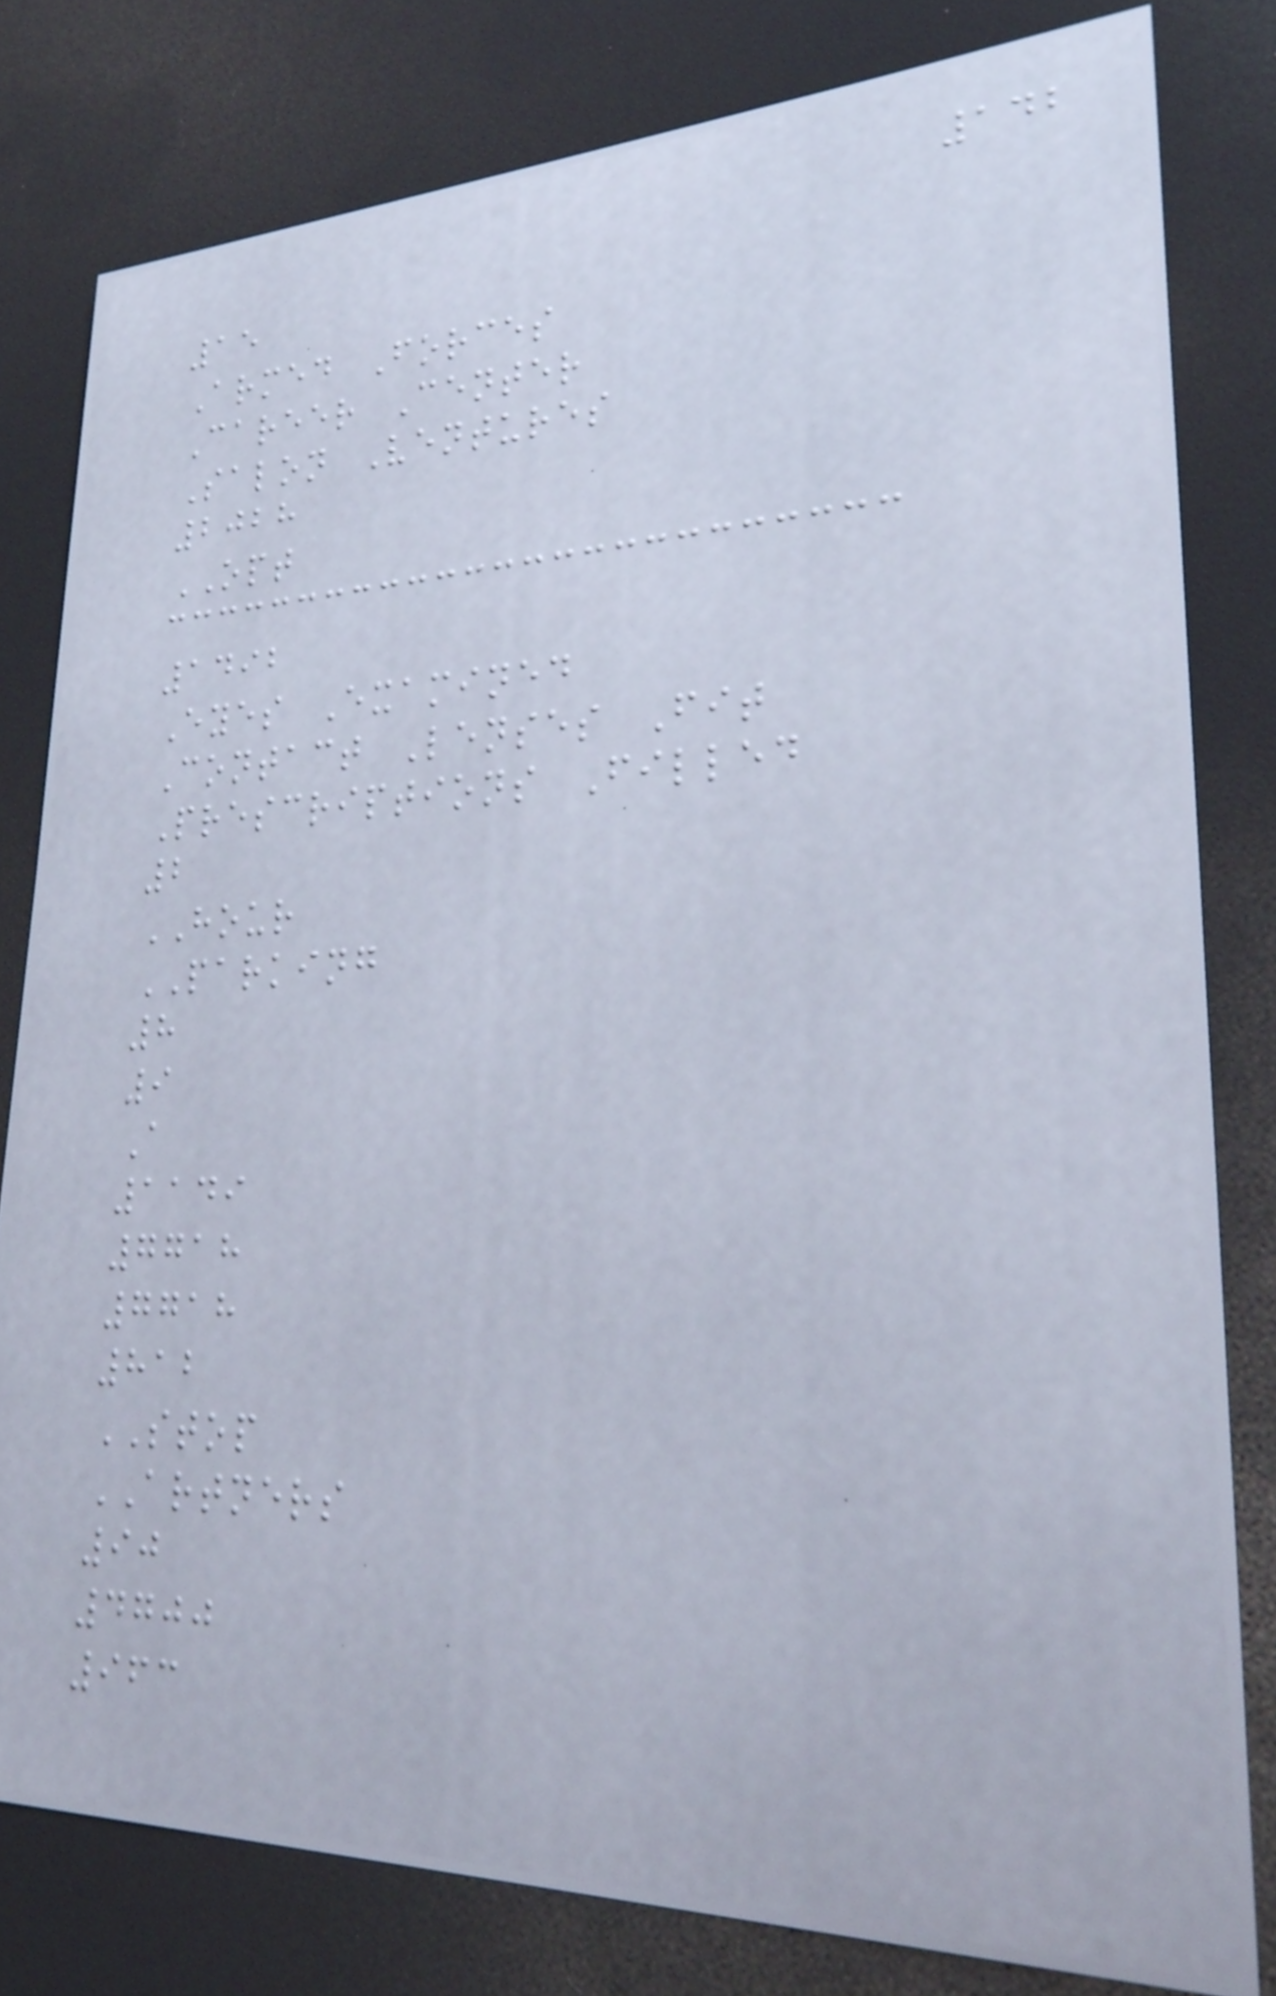142
15
Armed Forces
Career Center
Salon Ventures
2028
OPT
1492
Eyes Examined
Contact Lenses Fit
Prescriptions Filled
2
HOUR
PARKING
8
9
A
1149
7718
7718
812
STOP
ARTNERS
90
4700
963
